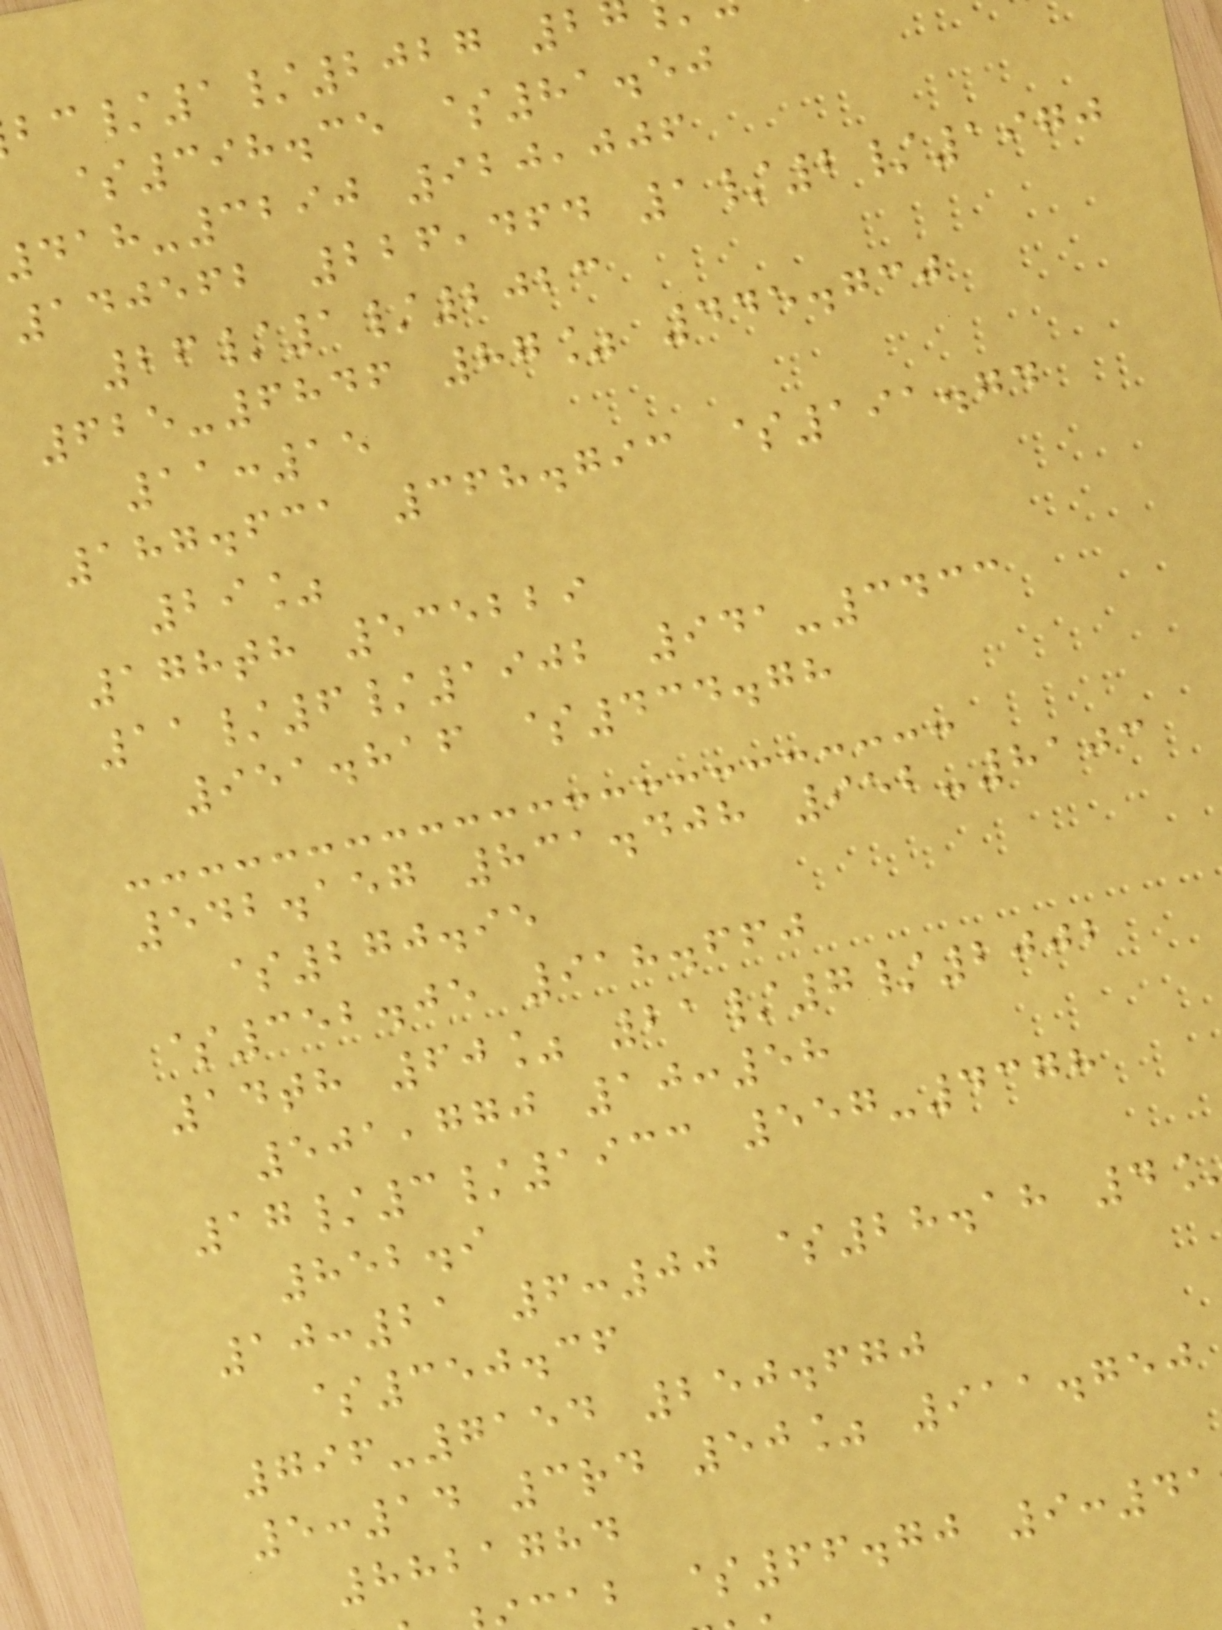/1/2027 2
$398.35 $81.50
418-3290 920,006
140562 226,464 1/2/1970
26/1/2023
625-6846 87% 445.730
11:15
187.631 368.793 $191.74
29%
178th 535229
11/6/1902 941-3433
951.816 $434.78
542.157 831.408 952-8103
$270.95
$352.05 918.660
14th 60% 21/7/2002
501,770 10:58
17/3/1933 557-4378
852.9
10:21 6:00 $28.18 4
$350.36
796-7154 250.670
5:14 3rd 50% 911.750
8821784
ab $66.70 9:41
